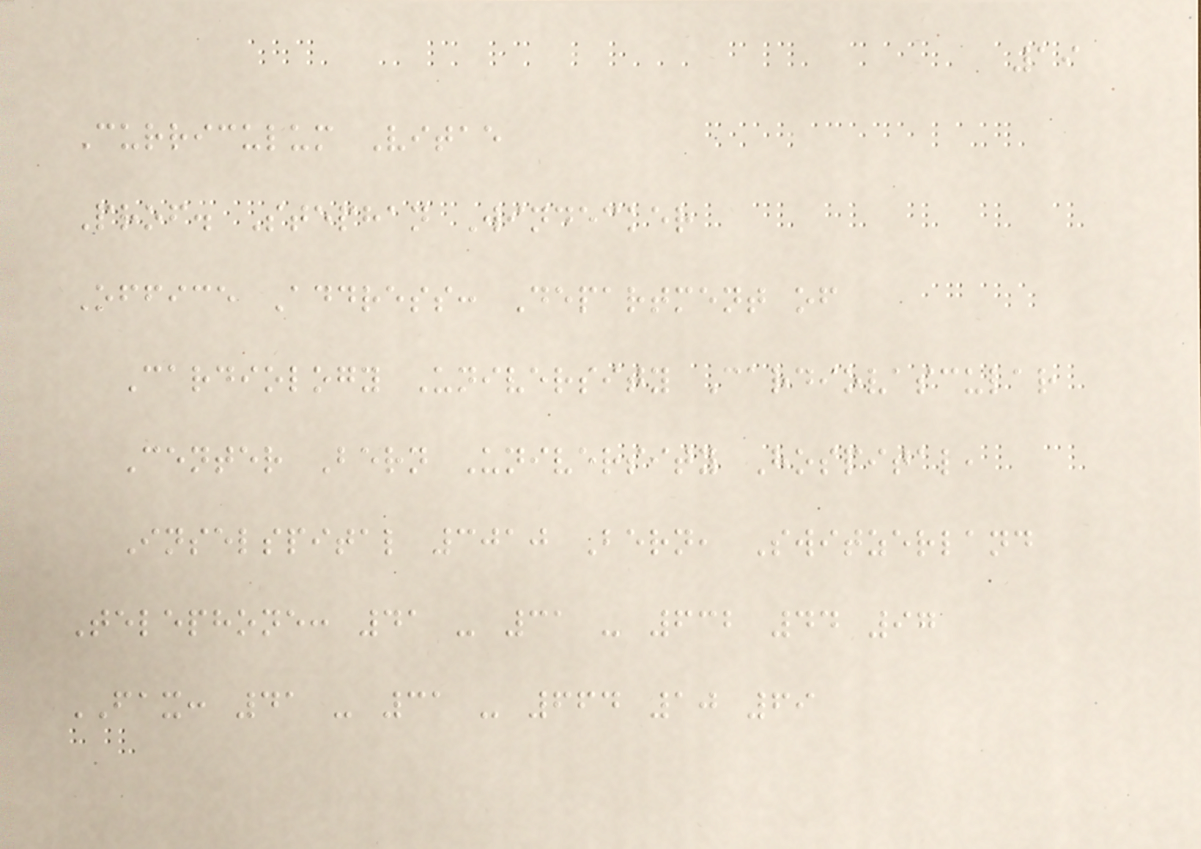19
Curriculum Vitae
Prof. Stephan Windecker
Office Address: Department of
Cardiology University Cardiovascular
Center Bern University Hospital,
Inselspital 3010 Bern, Switzerland
Telephone: 41 - 31 - 632 44 97
FAX: 41 - 31 - 664 10 69
